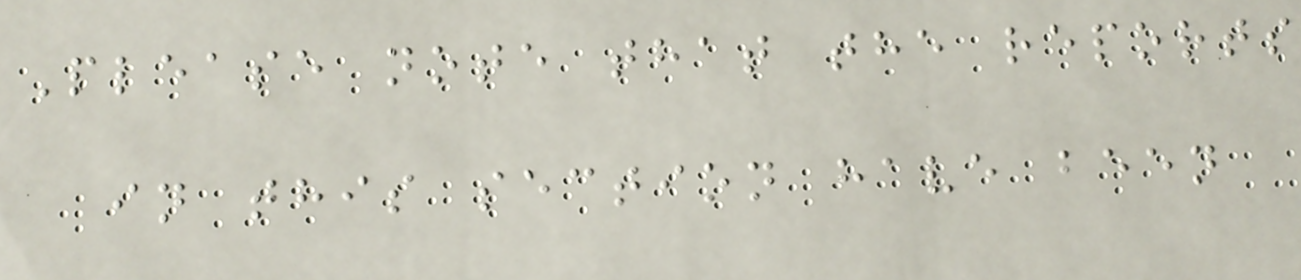Please note that the reports
in this section have been
